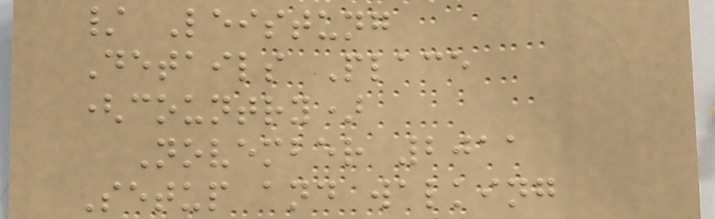/ Leistung
Details Place
(country)
November 2011
Setup and walking
